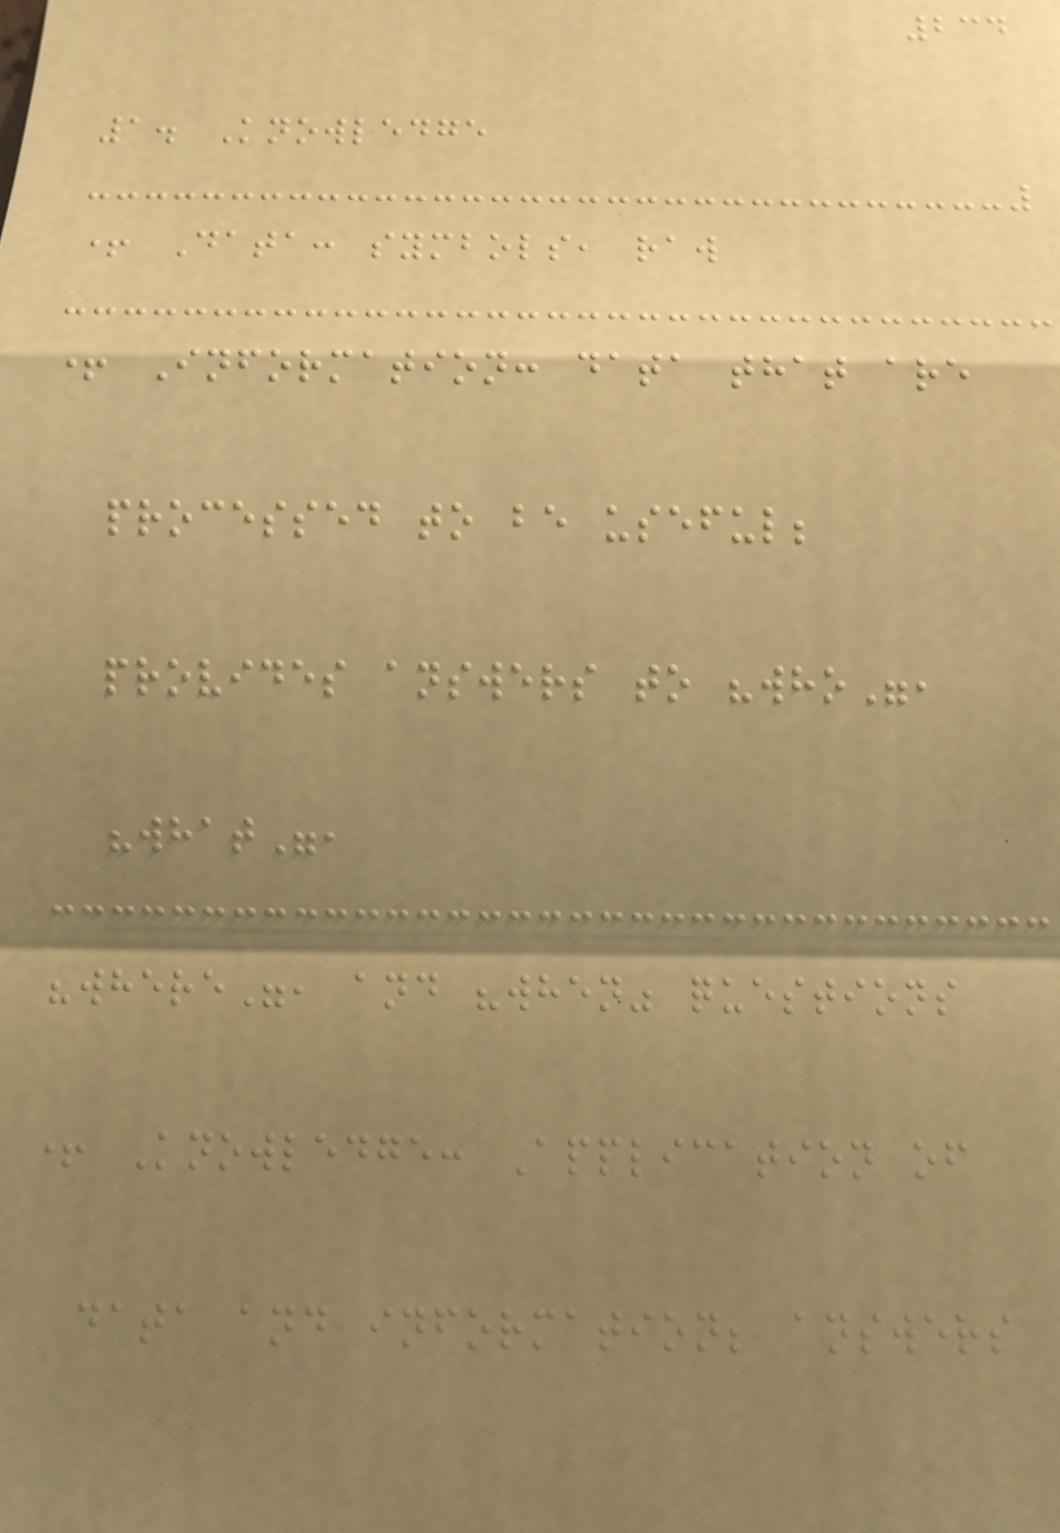234
1. Knowledge
+ Data: symbols, raw
+ Information: data that are
processed to be useful;
provides answers to "who",
"what",
"where", and "when" questions
+ Knowledge: Application of
data and information; answers
